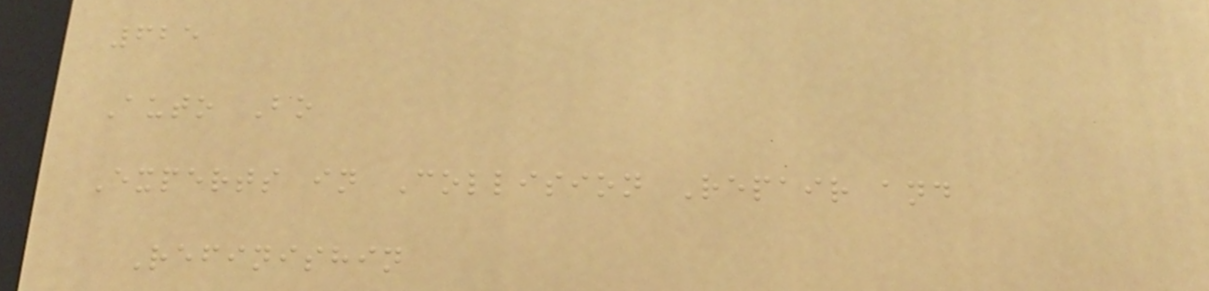625
Auto Bo
Experts in Collision Repair and
Refinishin
